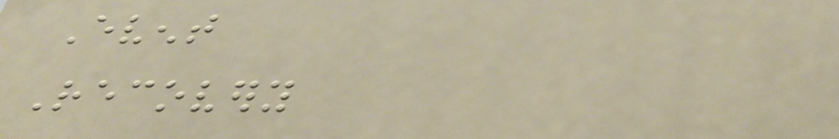Event
Recovery
